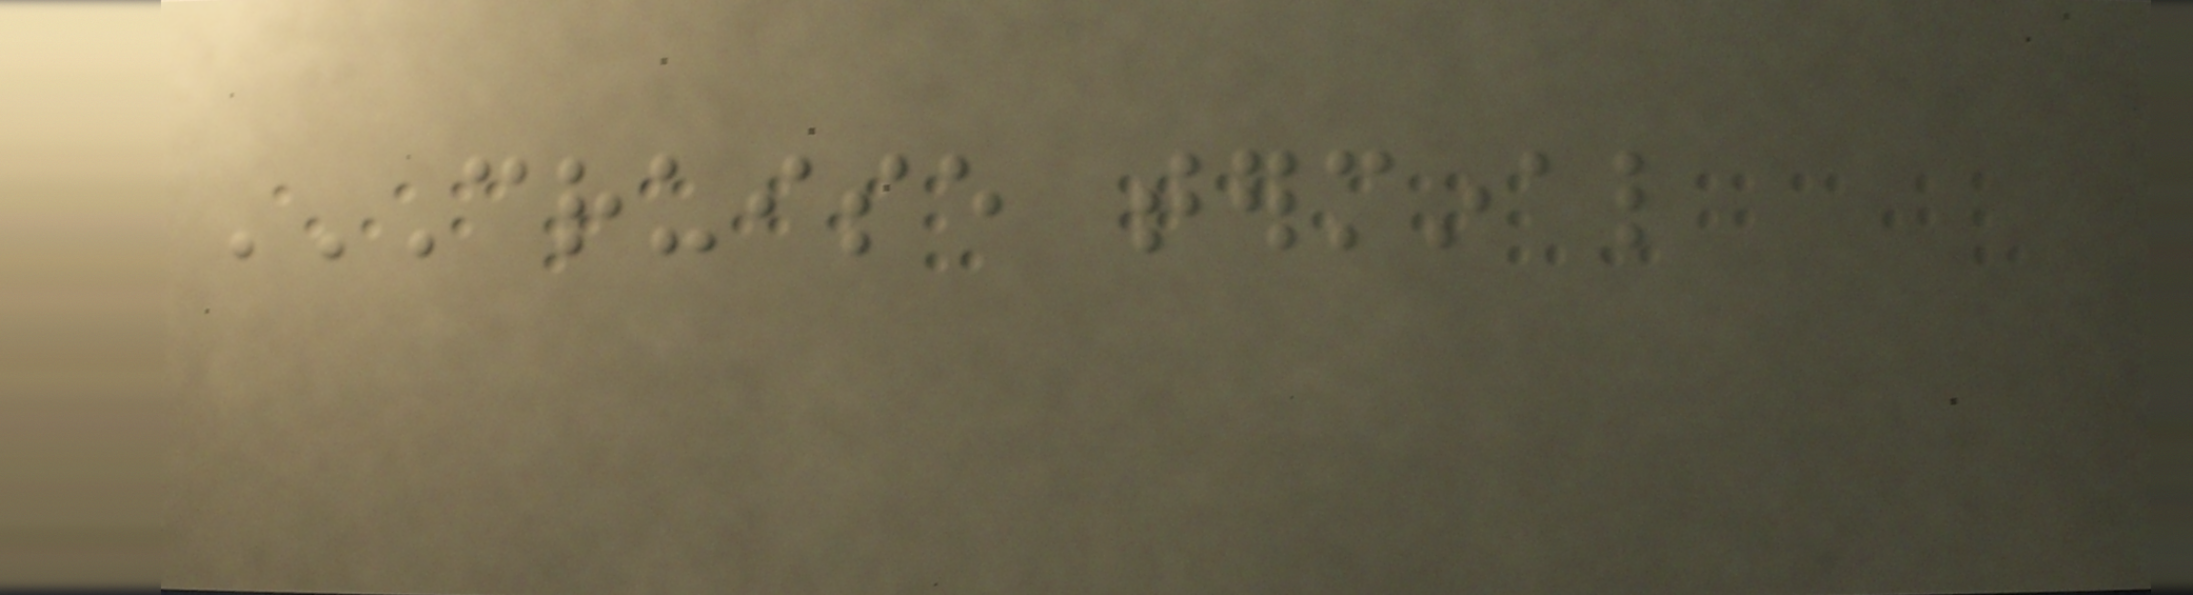CRUISE TERMINAL
